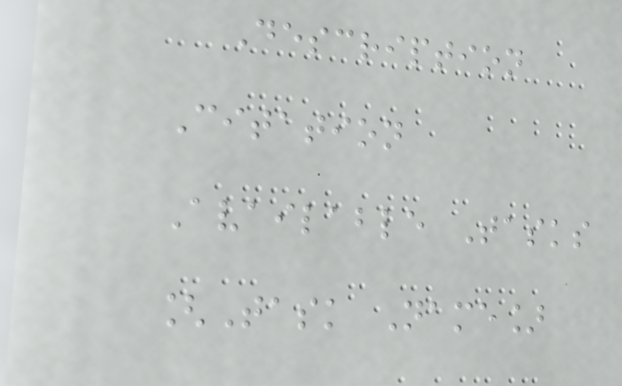Description
Citation
Available Tasks
[Task Name]
